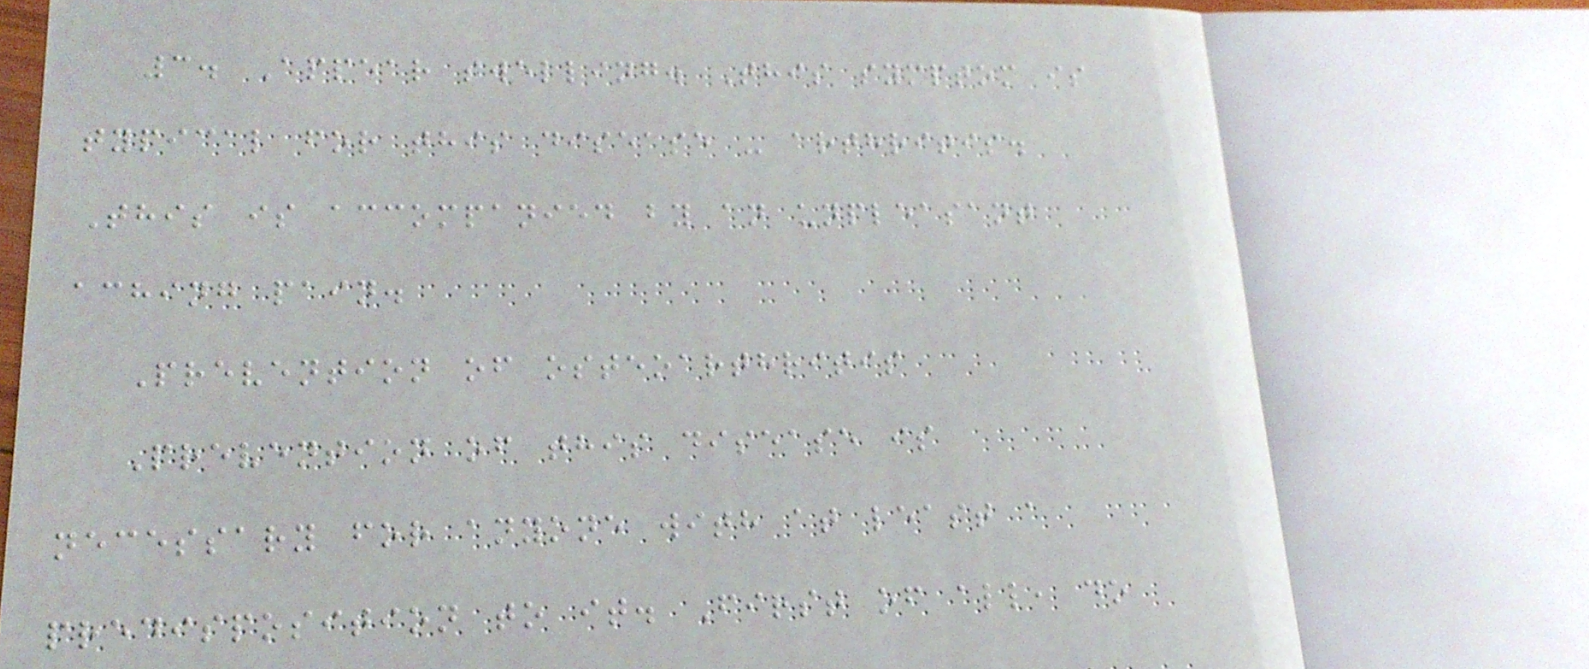3. Appear swelling. This symptom is
typical for this disease - arthritis.
This is accompanied by an unpleasant
aching pain.
Prevention of osteoarthritis
Prevention of this disease is
necessary for anyone with at least a
predisposition to it. First of all, do
